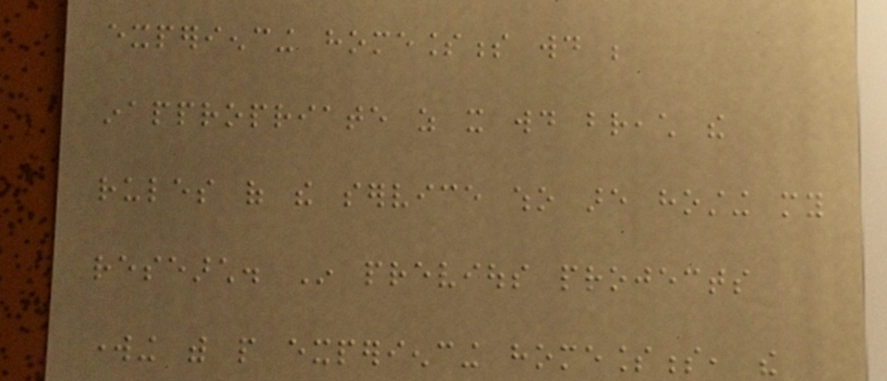experiencing homelessness would be
inappropriate as it would breach the
rules of the service who are hosting my
research. In previous projects
working with people experiencing homelessness, the
